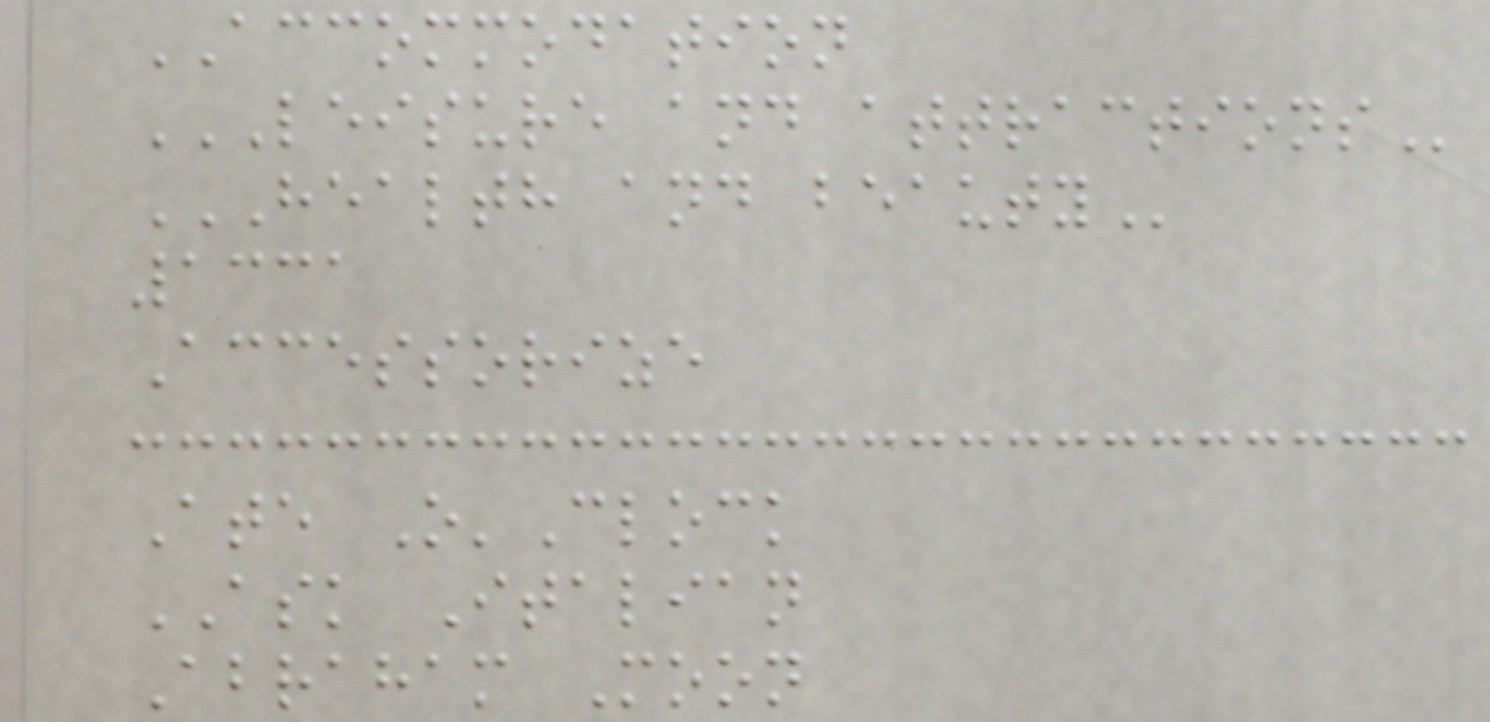ACCOMMODATION
LEISURE AND ATTRACTIONS
HEALTH AND BEAUTY
1331
Accessorize
Ate O'Clock
ASK Italian
Abraham Moon
